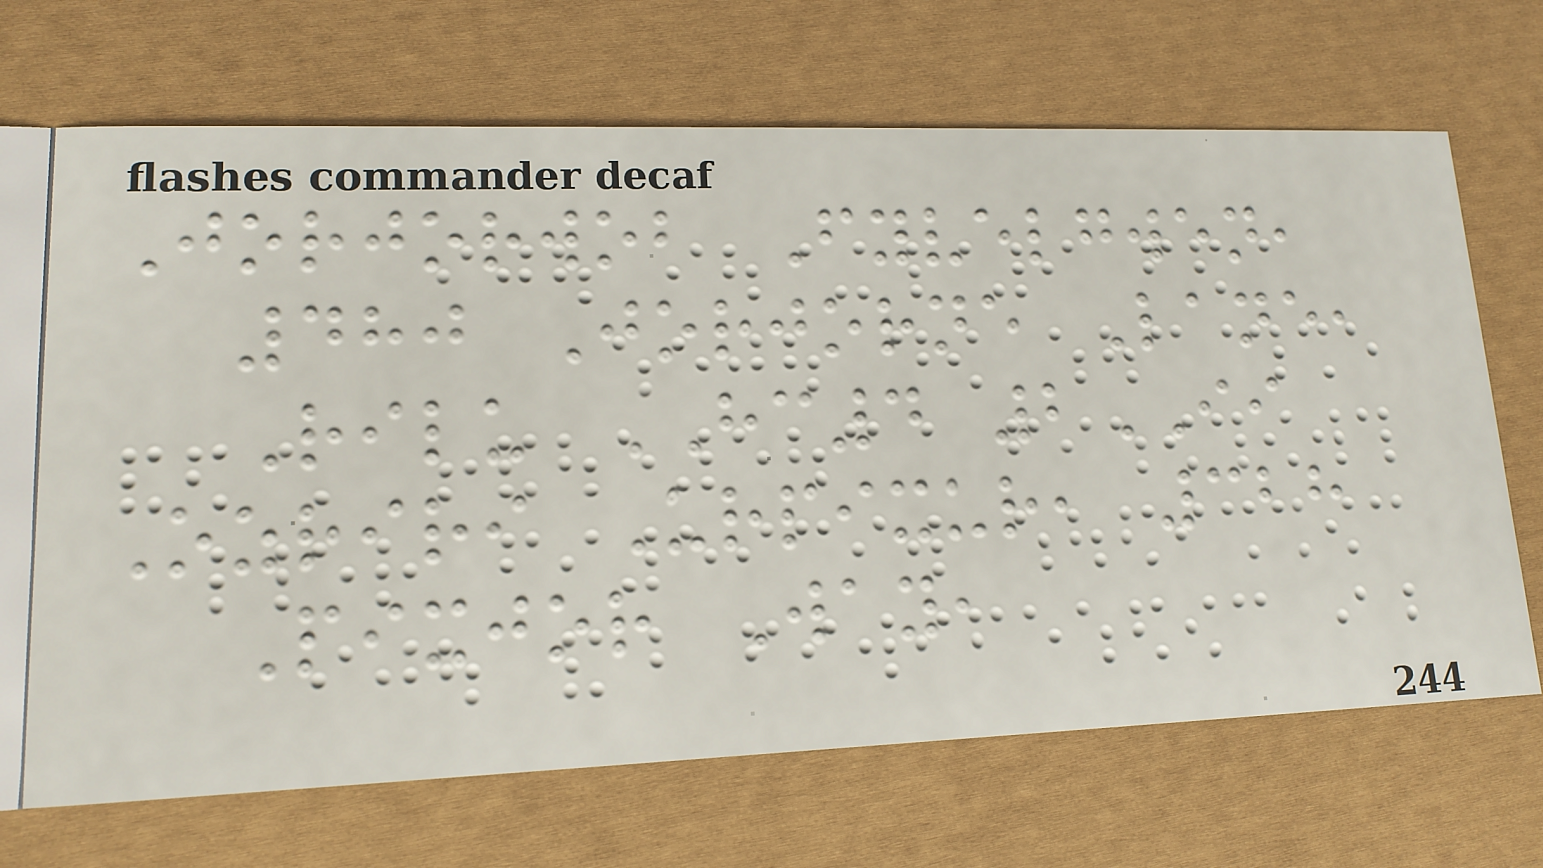Jorjorwob Fyvelgwen,
480 Jorjorne Lane,
Rilu HC4 2II
Ozriri Urpixur, 328
Pixjor Way,
